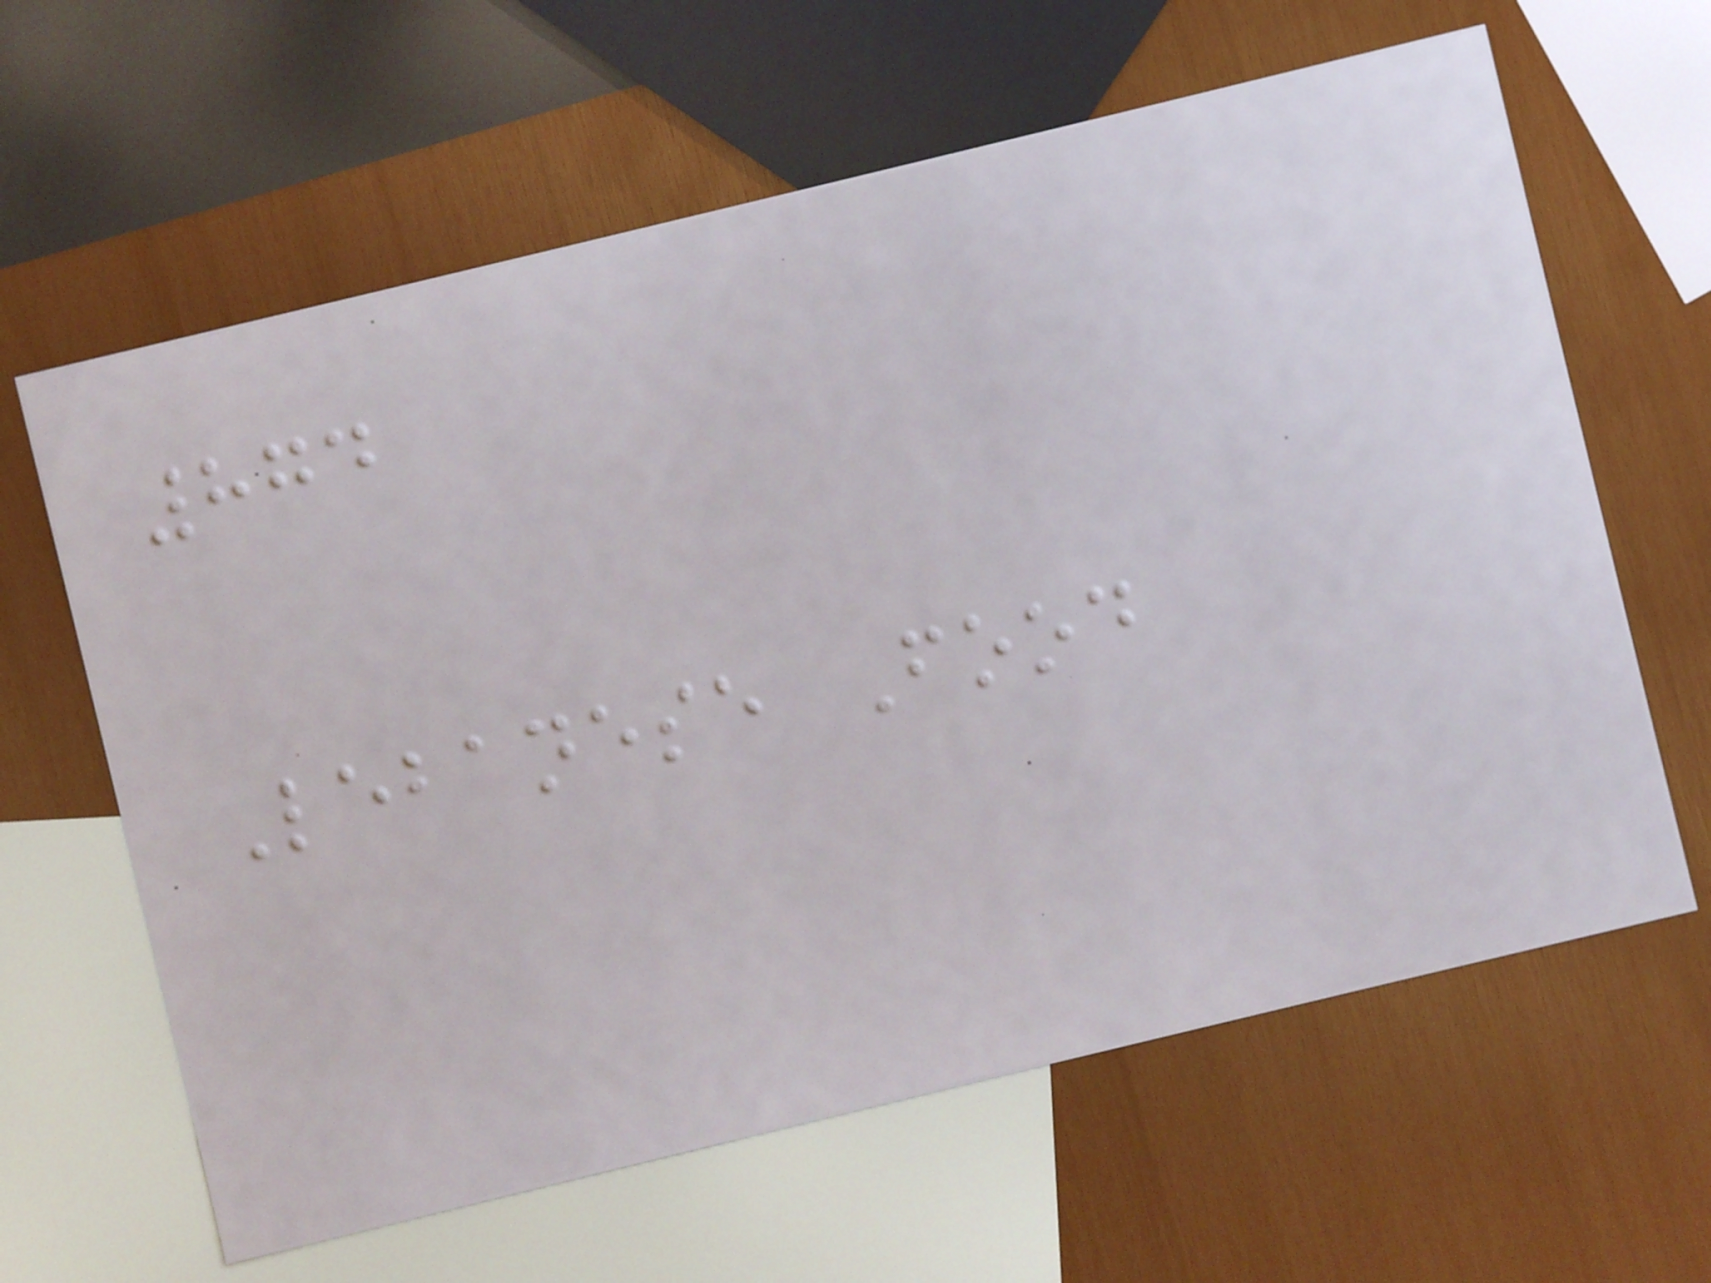874
Lebanese Food
